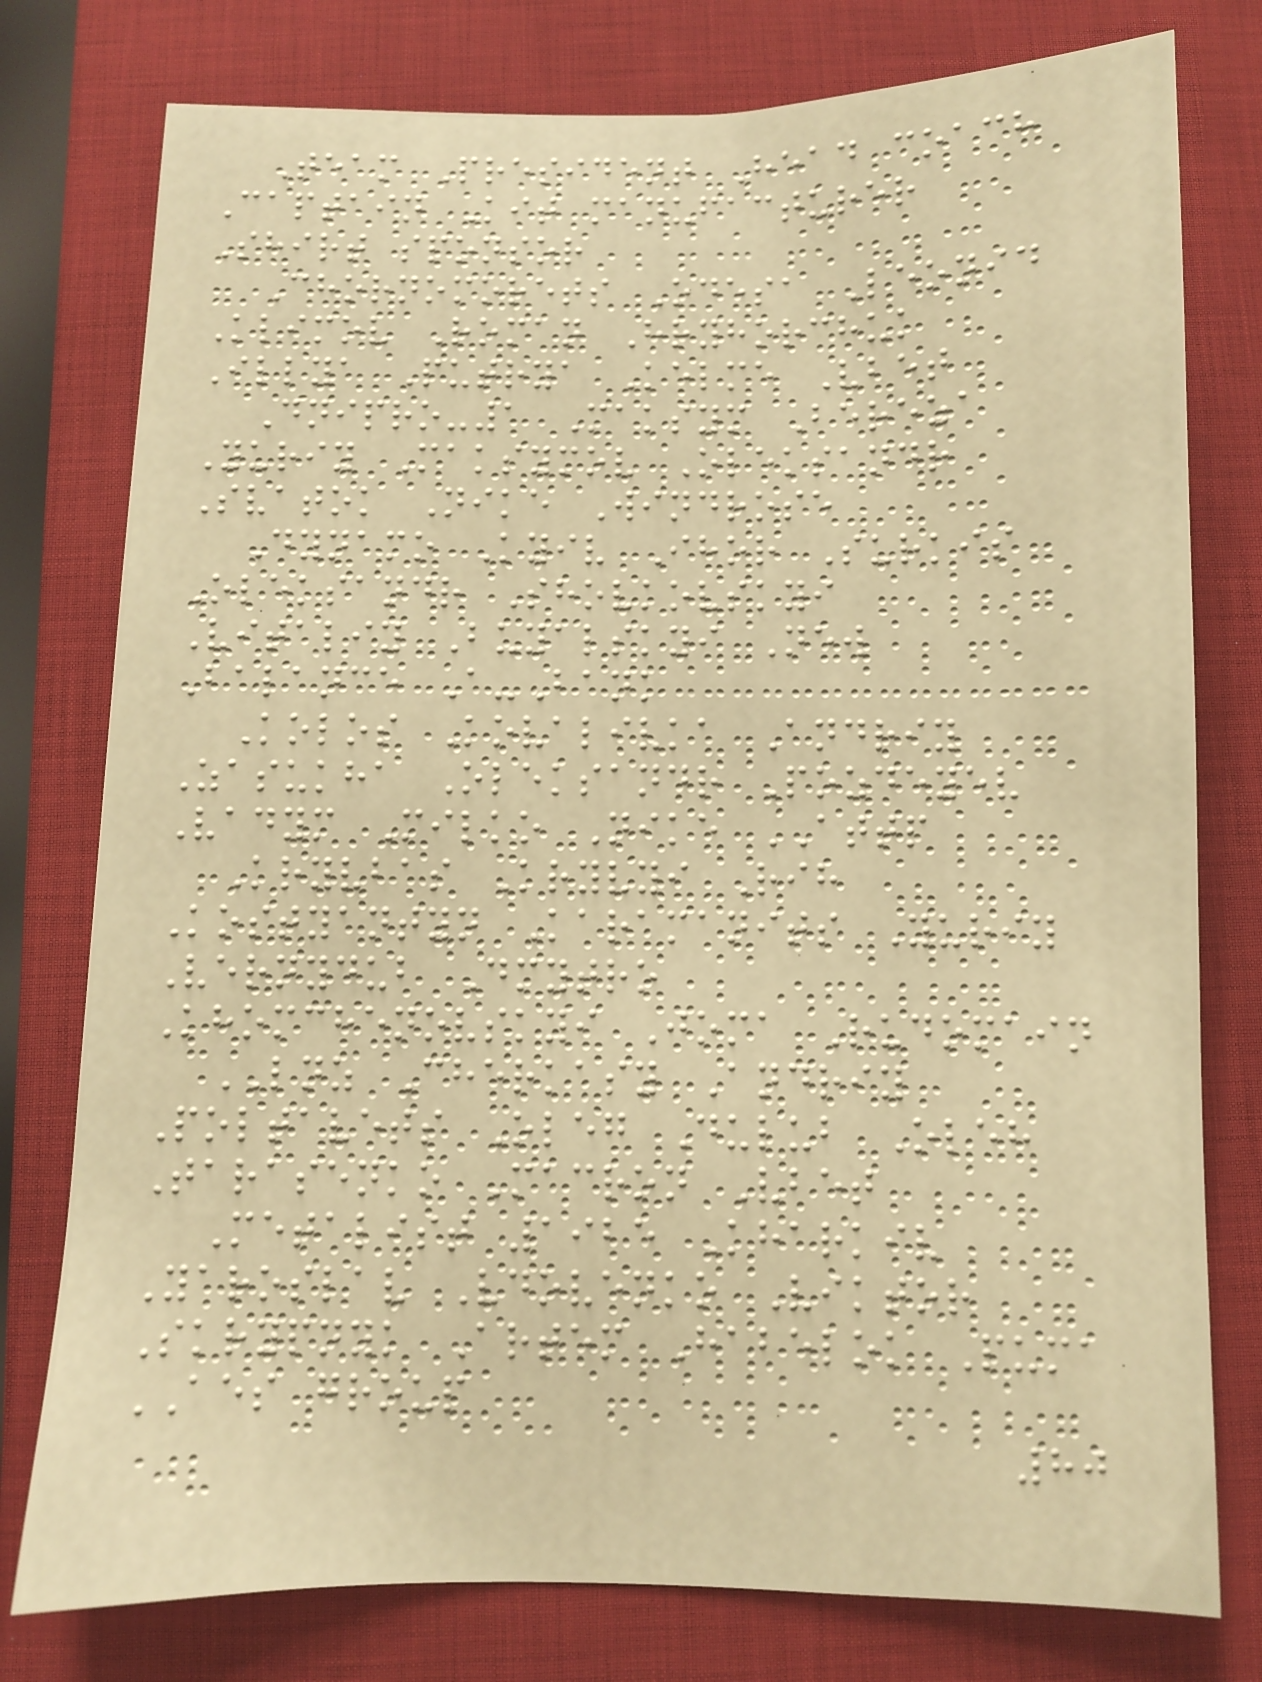Team President Head coach
Captain Kit manufacturer
Shirt sponsor
Chornomorets Odesa Leonid
Klimov Roman Hryhorchuk
Illya Putrya Kelme Vbet
Dnipro-1 Maksym Bereza
Yuriy Maksymov Oleksandr
Svatok Nike Windrose
Dynamo Kyiv Ihor Surkis
Oleksandr Shovkovskyi
Vitaliy Buyalskyi New
Balance A-Bank
Kolos Kovalivka Andriy
Zasukha Oleksandr Pozdeyev
Vadym Milko Nike ATTP
Kryvbas Kryvyi Rih
Kostyantyn Karamanits Yuriy
Vernydub Dmytro
Khomchenovskyi Joma Rudomain
LNZ Cherkasy Andriy
Poltavets Oleg Dulub Oleh
Tarasenko Macron Vbet
Metalist 1925 Kharkiv
Yaroslav Vdovenko Viktor
Skrypnyk Artem Habelok Puma
AES group
80
